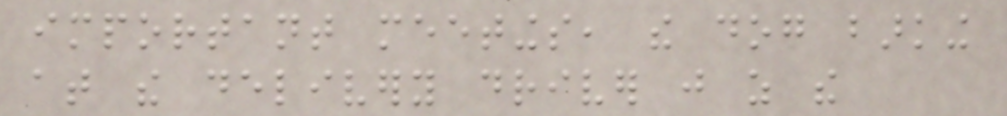important meetings, the dog barking
at the delivery driver just as the
